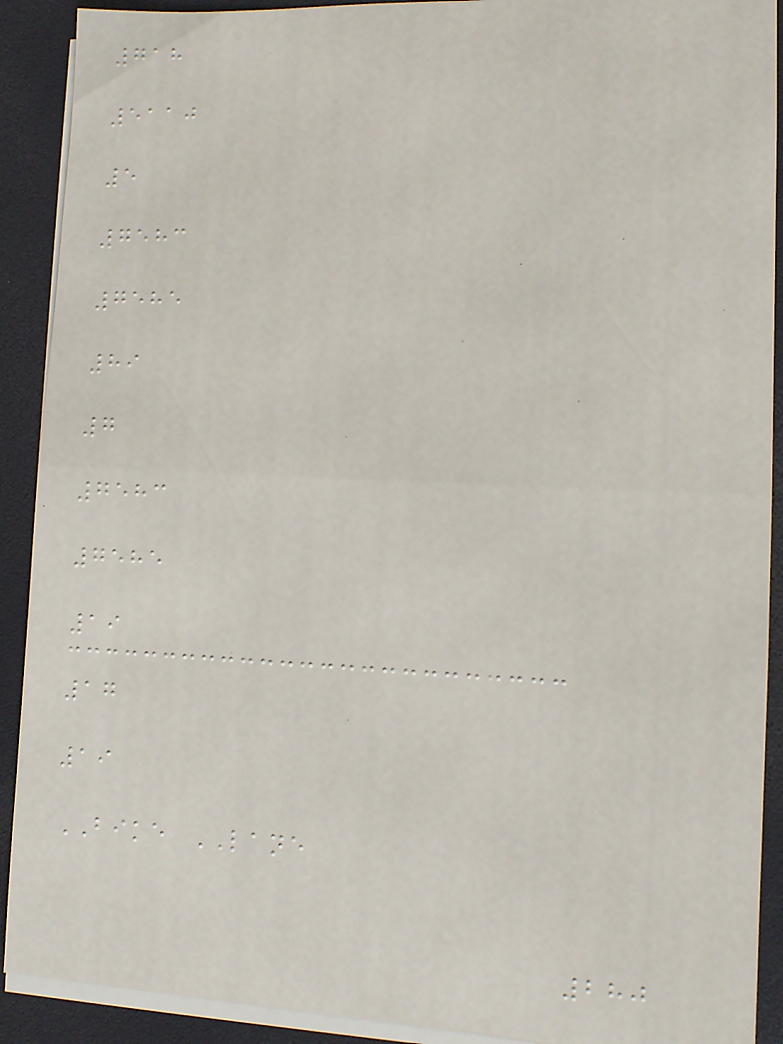718
5110
5
7583
7585
89
7
7583
7585
19
17
19
BIKE LANE
280
